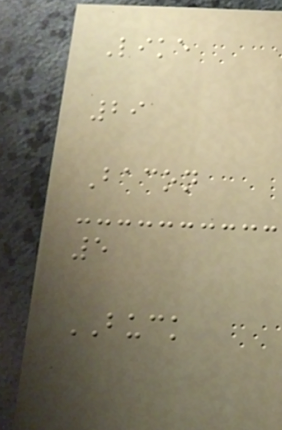Like
29
Bacon
5
BUCK
